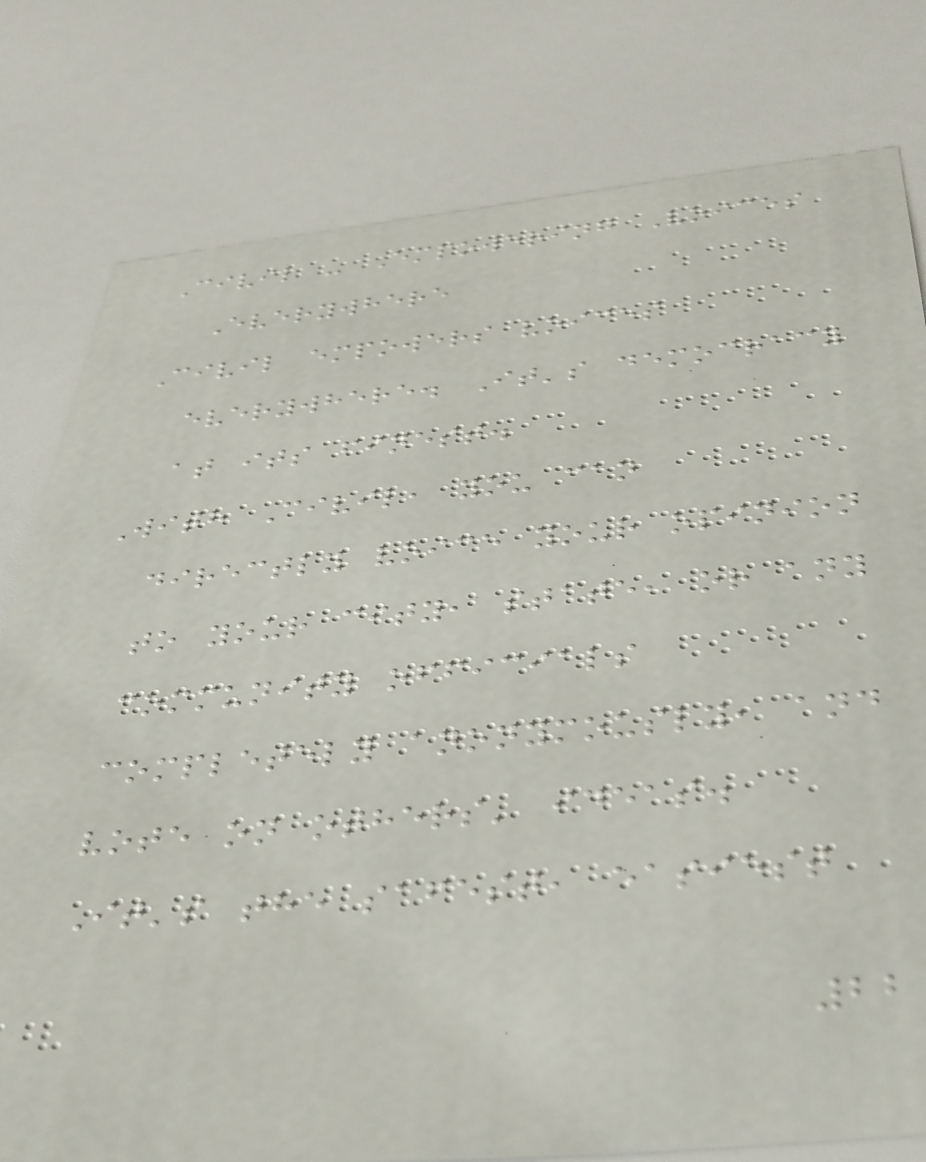Civil - Empowering Voices
Everywhere
Civil empowers voices
everywhere. It's democracy
at its finest.
With Civil, you can
directly voice your opinion
to your city, state, or any
community officials
completely anonymously, and
vote on others' ideas.
It's the safest, easiest
22
